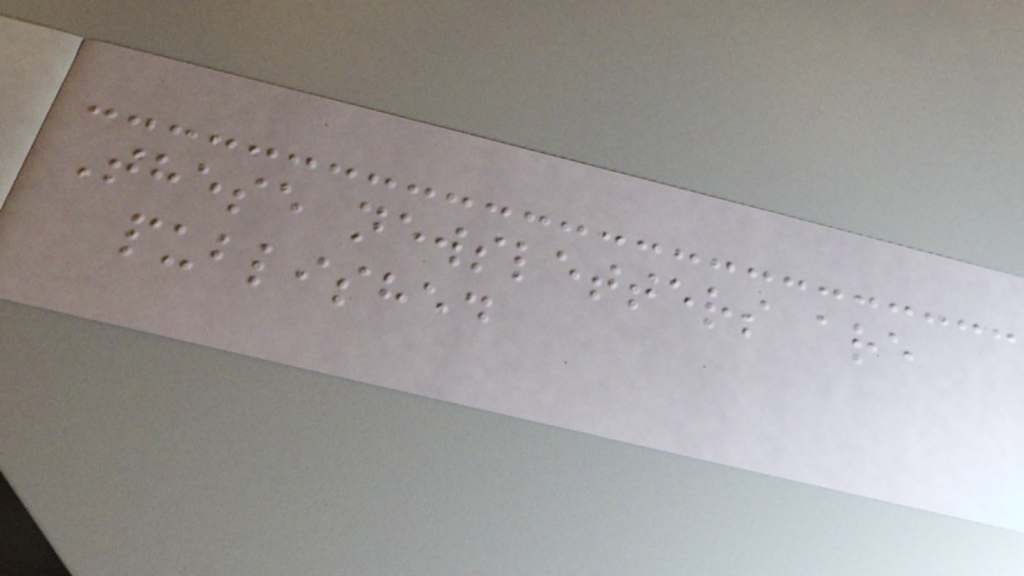These newsletters are
published
